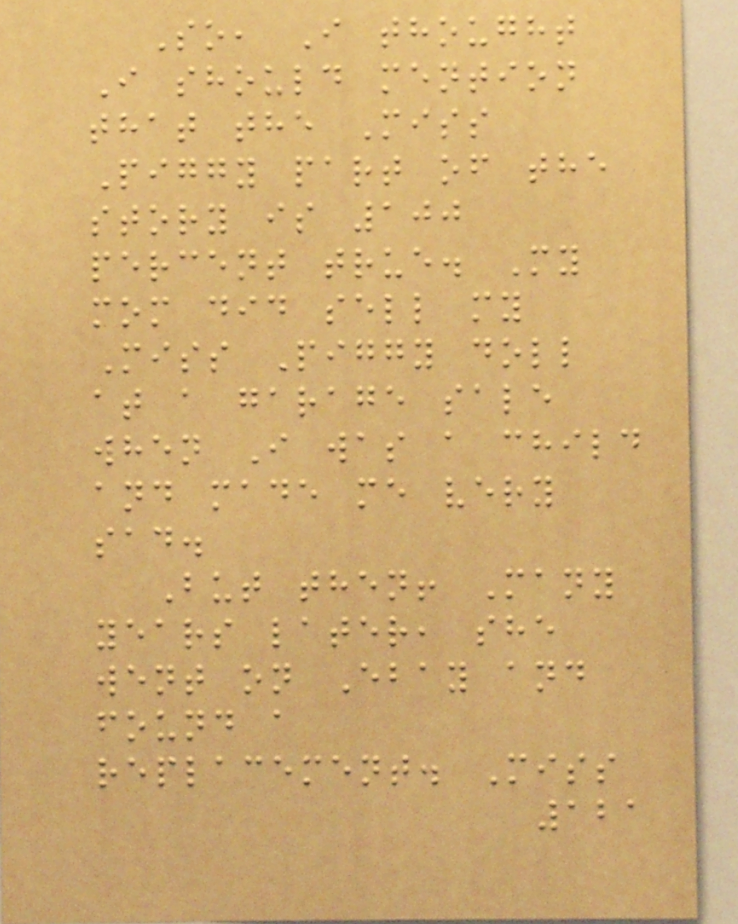So, I thought
I should mention
that the Miss
Piggy part of the
story is 100
percent true. My
mom did sell my
Miss Piggy doll
at a garage sale
when I was a child
and made me very
sad.
But then! Many
years later, she
went on Ebay and
found a
replacement. Miss
121
